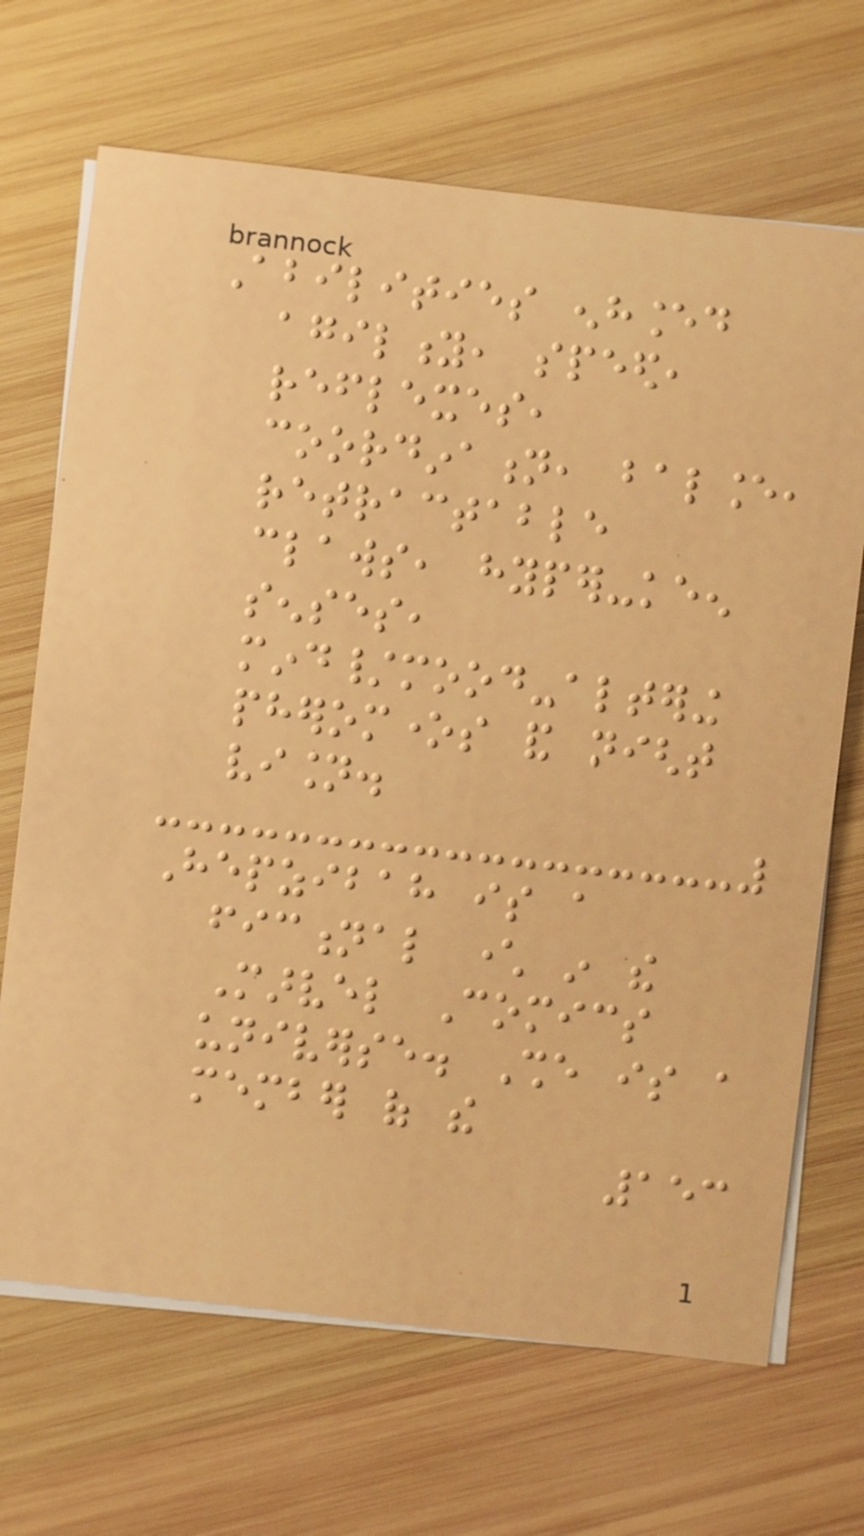Abilities enhanced
agility, speed,
reflexes,
coordination, balance,
retractable
claws, hyper-keen
senses,
mind/mood-altering
pheromones and night
vision.
Hepzibah is a
fictional character in the
Marvel Comics
universe. She is a
member of the
153
